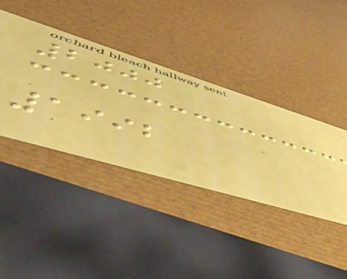2000
1992
